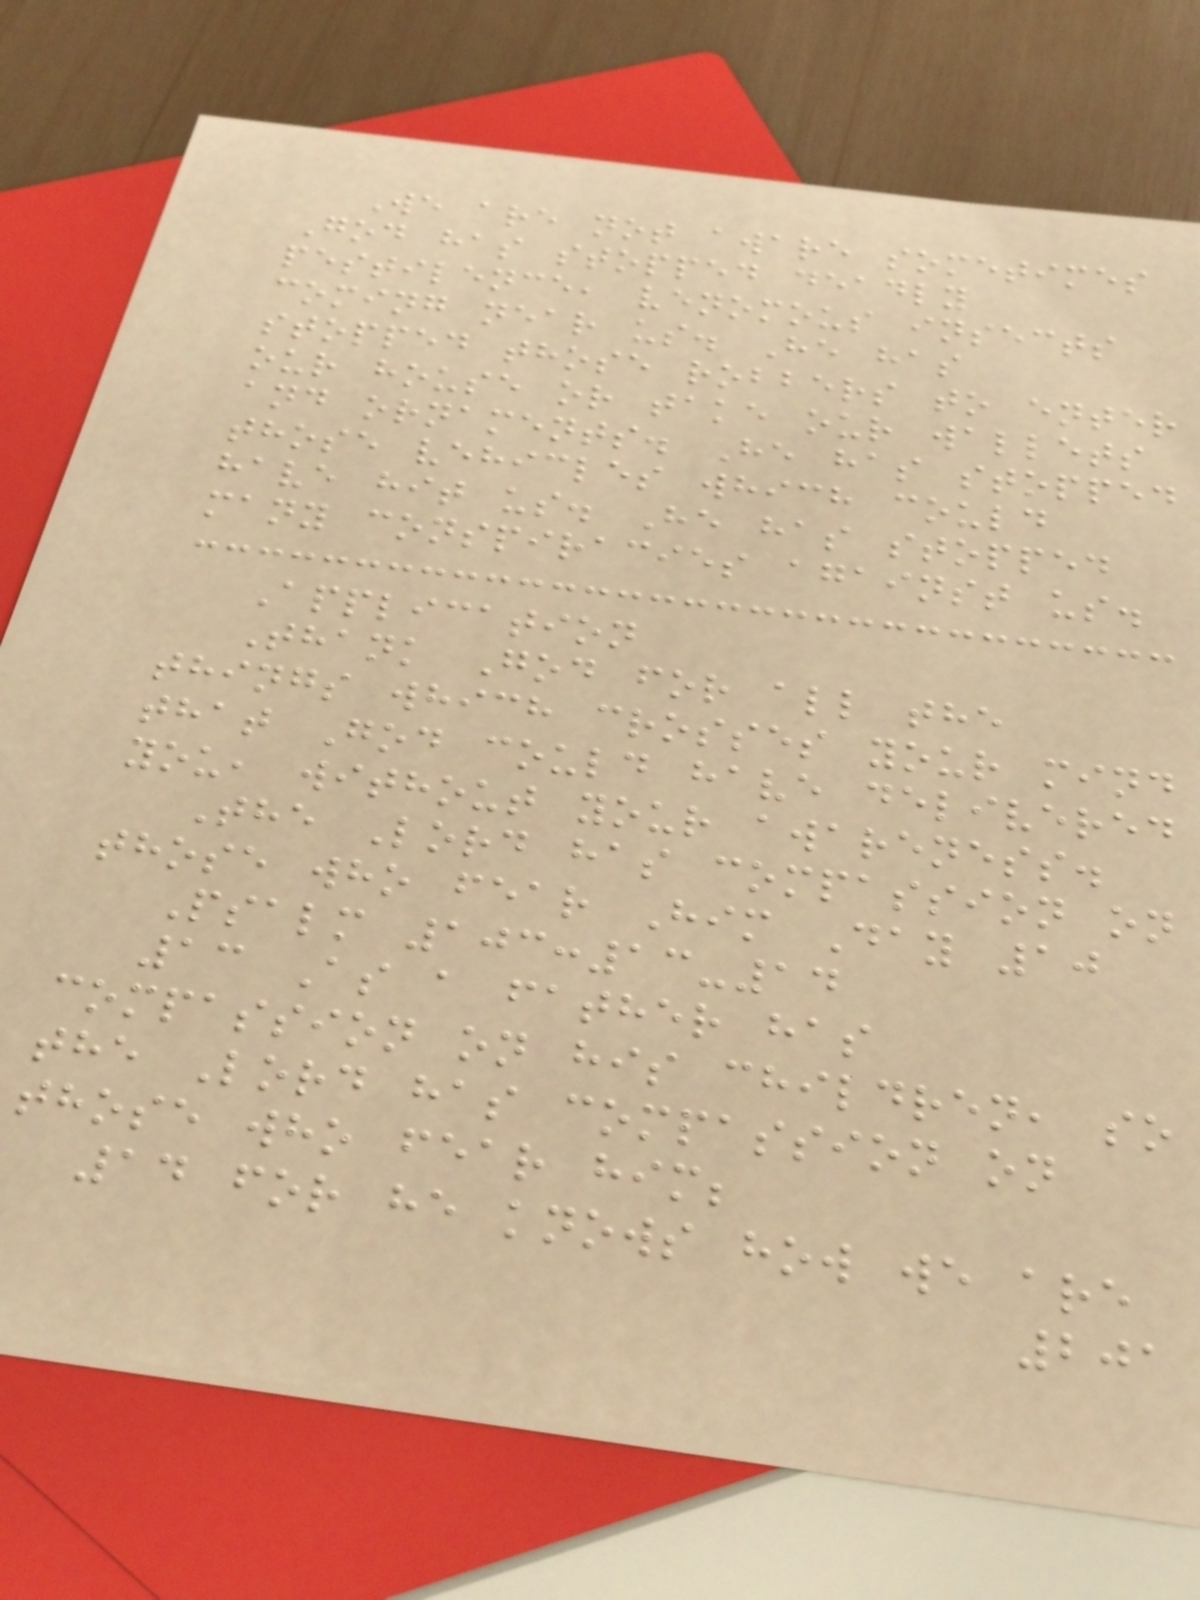We are not aware sometimes
God has stopped deadly
pestilence, venomous insects
coming near us. He has
stopped those robbers to enter
our house or take our wallets
and ornaments. He has stopped
those vehicles which could
have hit us. He has stopped
many conspiracies against us.
Application
Thank God for all the
things which crosses your mind
that God could have delivered
you, without your awareness.
The Lord has compassion on
those who fear Him Day 10
Psalm 103:13-14
13 As a father has
compassion on his children, so
the Lord has compassion on
those who fear him;
14 for he knows how we are
201
